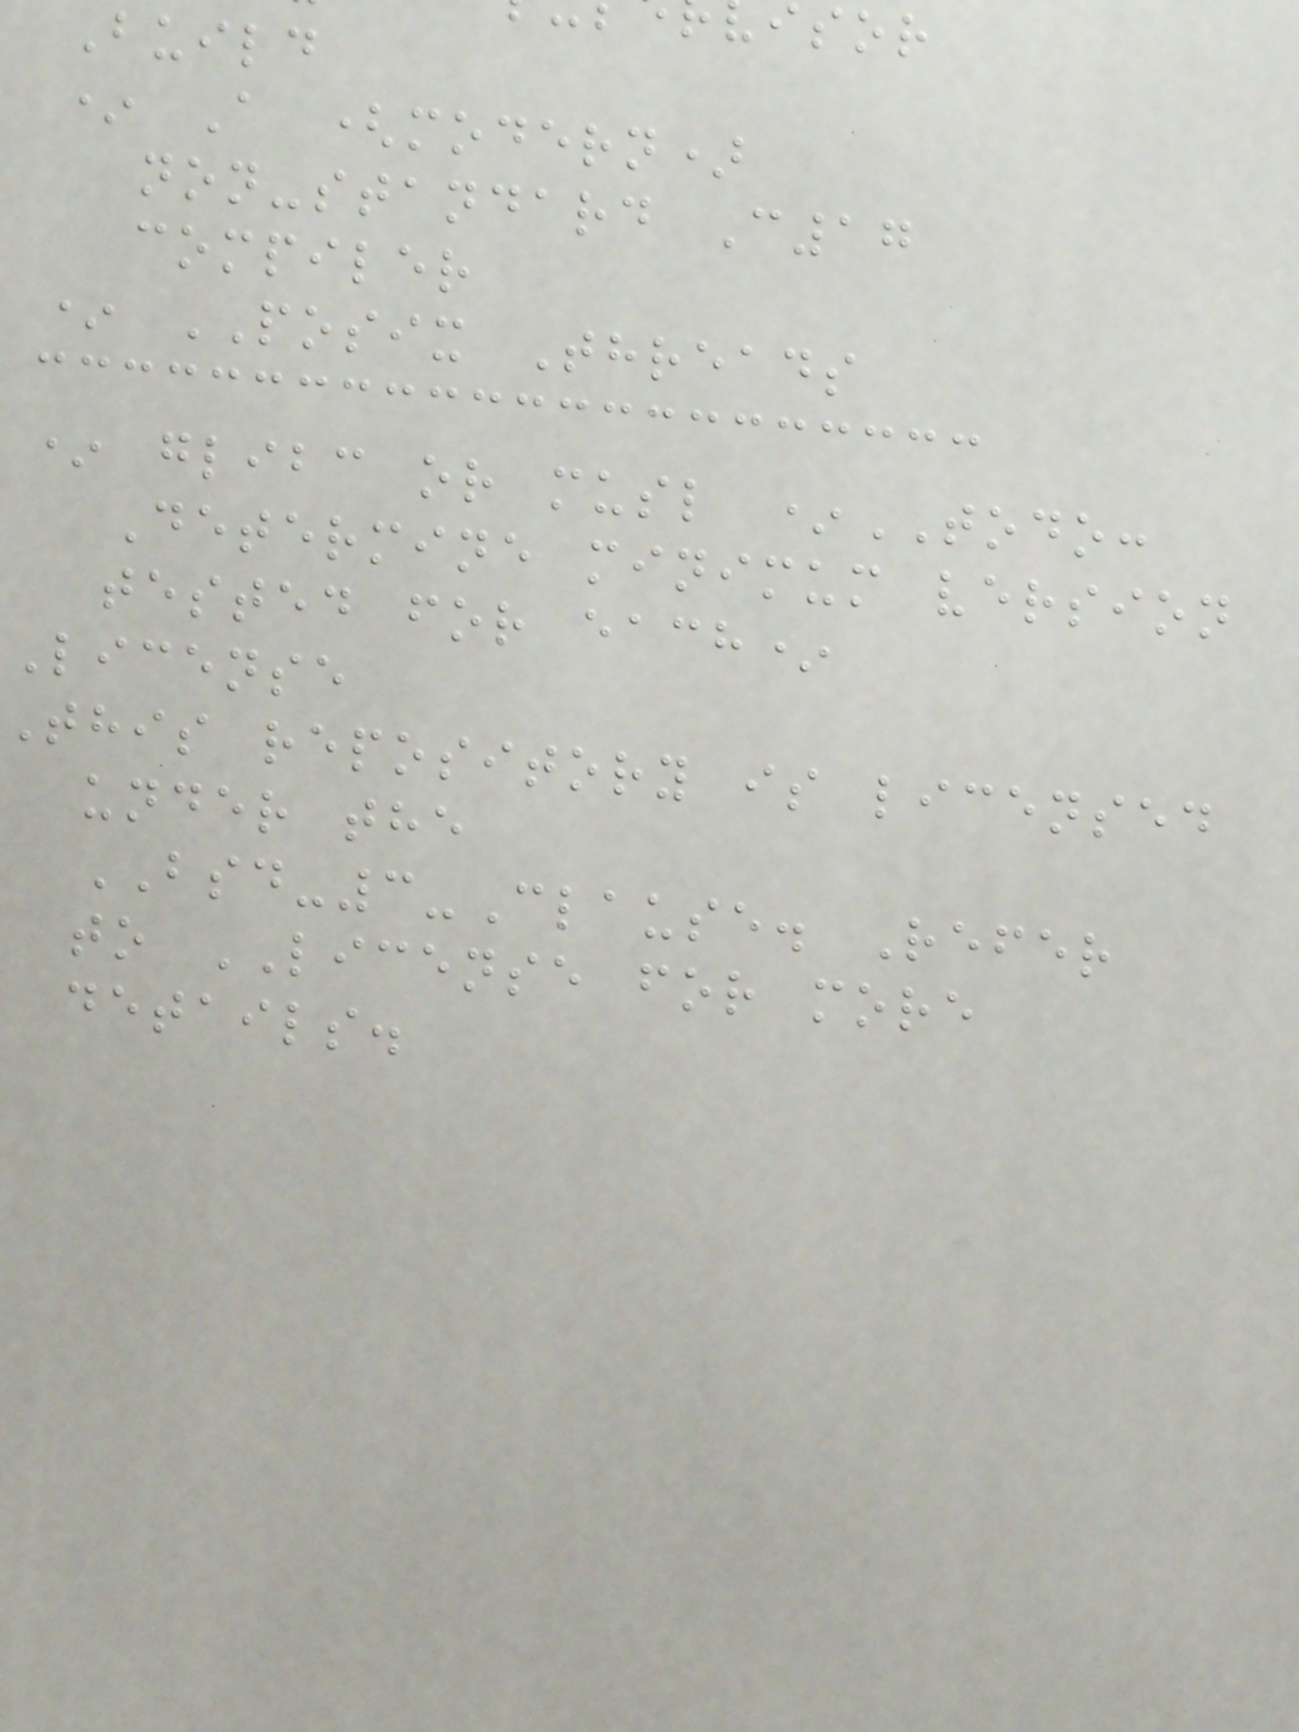Build
* A (modern)
non-standard C17
compiler
* POSIX Threads
* glibc or musl *TODO:
Determine minimum version
tested for each*
License
This repository is licensed
under the
BSD-3-Clause. Refer
to LICENSE for more
details.
